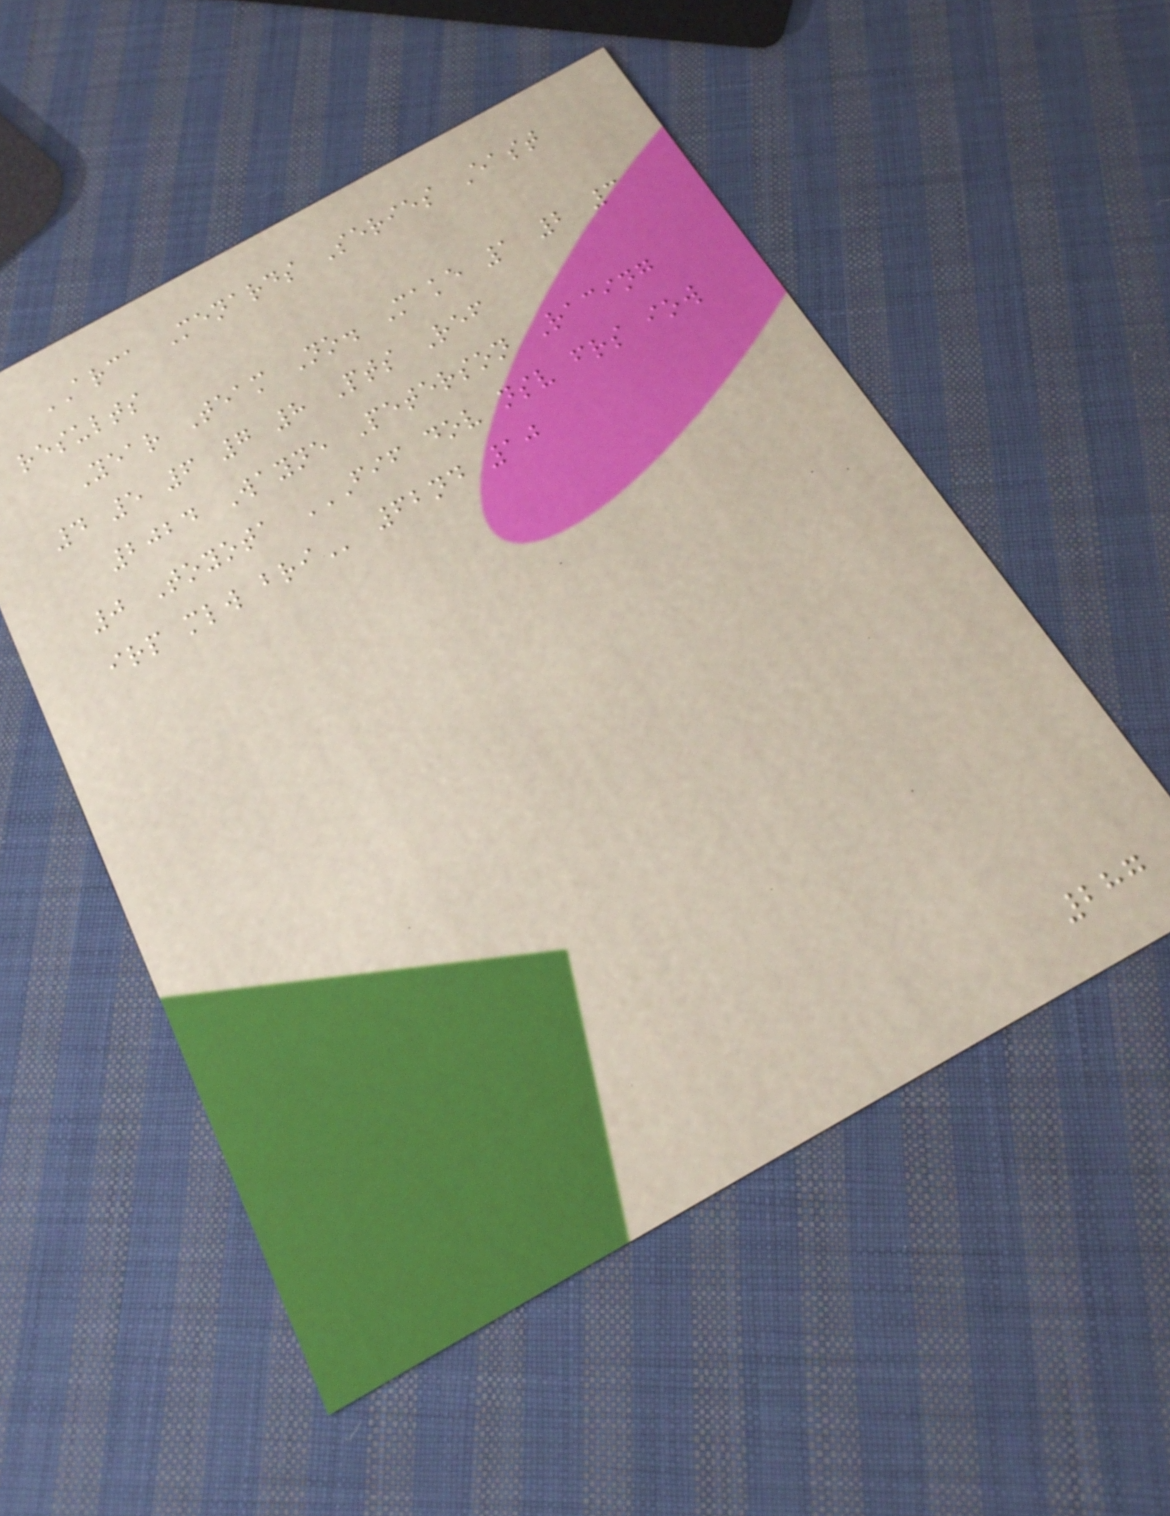ARCA Menards Series East
results
Year Team No. Make 1 2 3
4 5 6 7 8 Pts Ref
2024 Wayne Peterson Racing
0 Toyota FIF DOV NSV FRS IOW
IRP MLW BRI 62nd 10
287
